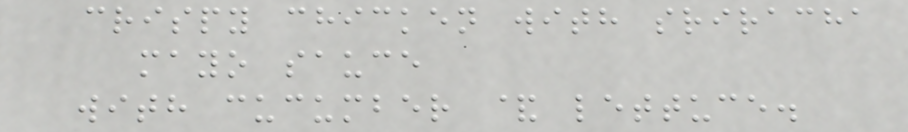crispy chicken with sriracha
mayo sauce
with cucumber & lettuce.
